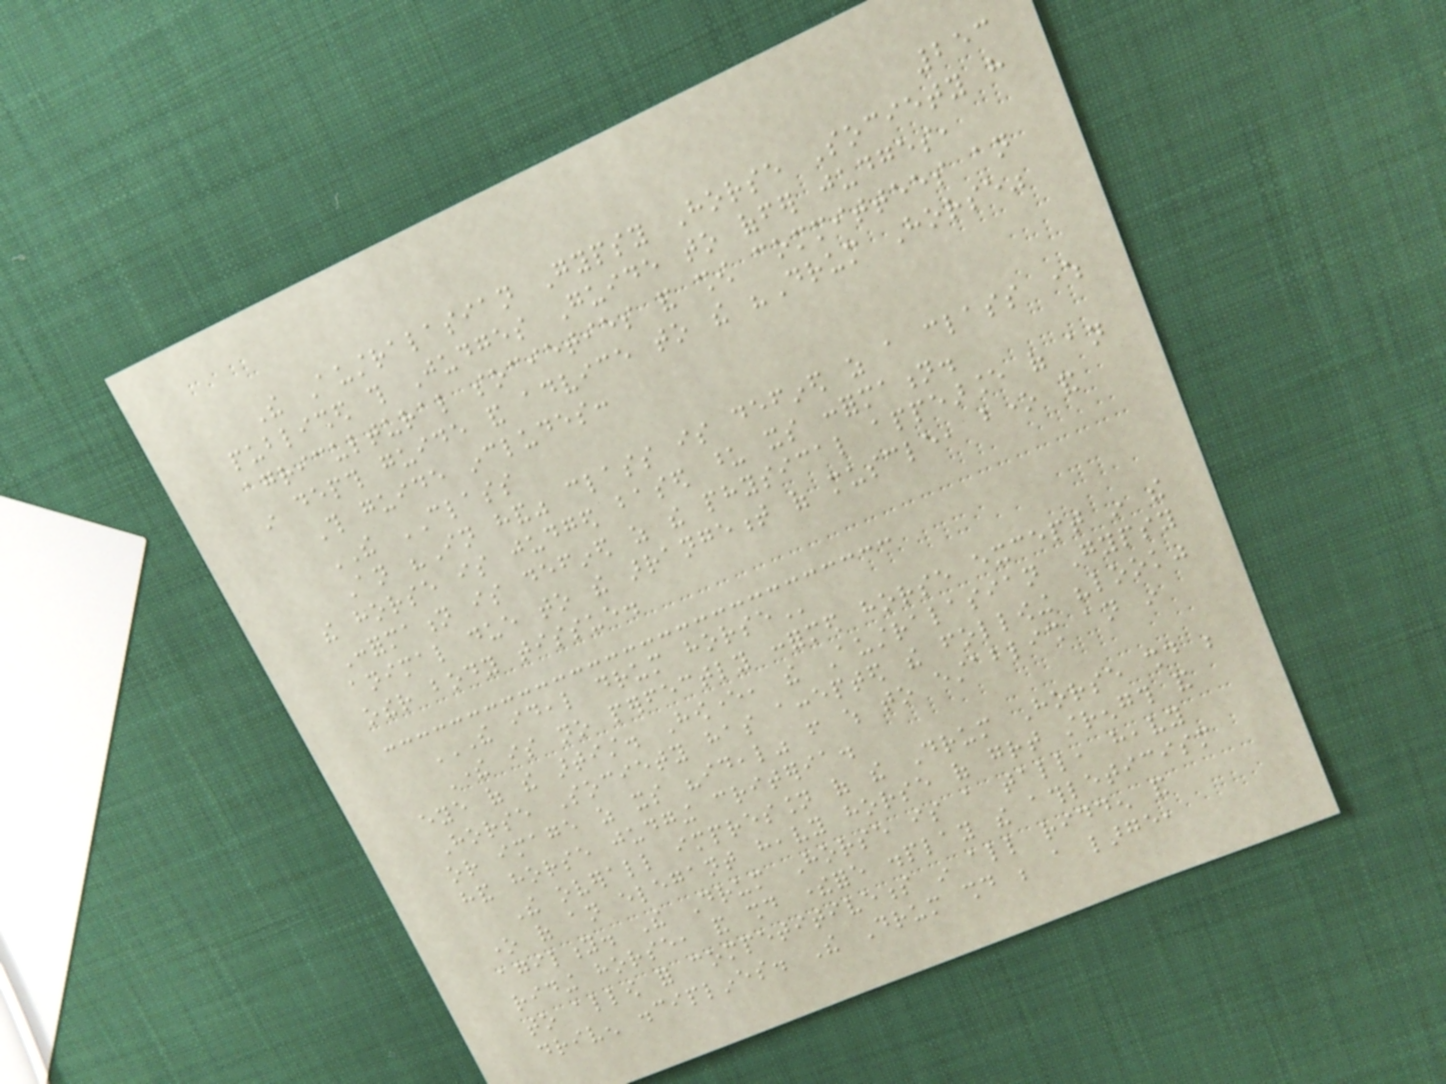253
The Australasian Gypsy Horse Society have
published this Judges Guide to offer judges,
agricultural societies and show committees an
in depth guide and advice to the "Drum Horse"
This guide includes:
THE CLASS
An "In hand" class is defined as a class where
the horse is judged based upon its conformation.
Conformation is defined as the physical appearance of an
animal due to the arrangement of muscle, bone and
other body tissue.
THE IDEAL DRUM HORSE
There is no perfectly conformed horse except in the
eye of the artist. However, the Australasian Gypsy
Horse Society has accepted the following "look"
or image as its "ideal" from which to establish an in
hand horse judging criteria.
The overall impression of the Drum Horse should be
one of an elegant heavy horse of great strength and
agility. The Drum Horse is a tall, heavy
riding horse, and should therefore display the athleticism
to allow for competitiveness in all ridden and
driven disciplines. The Drum should be a large,
